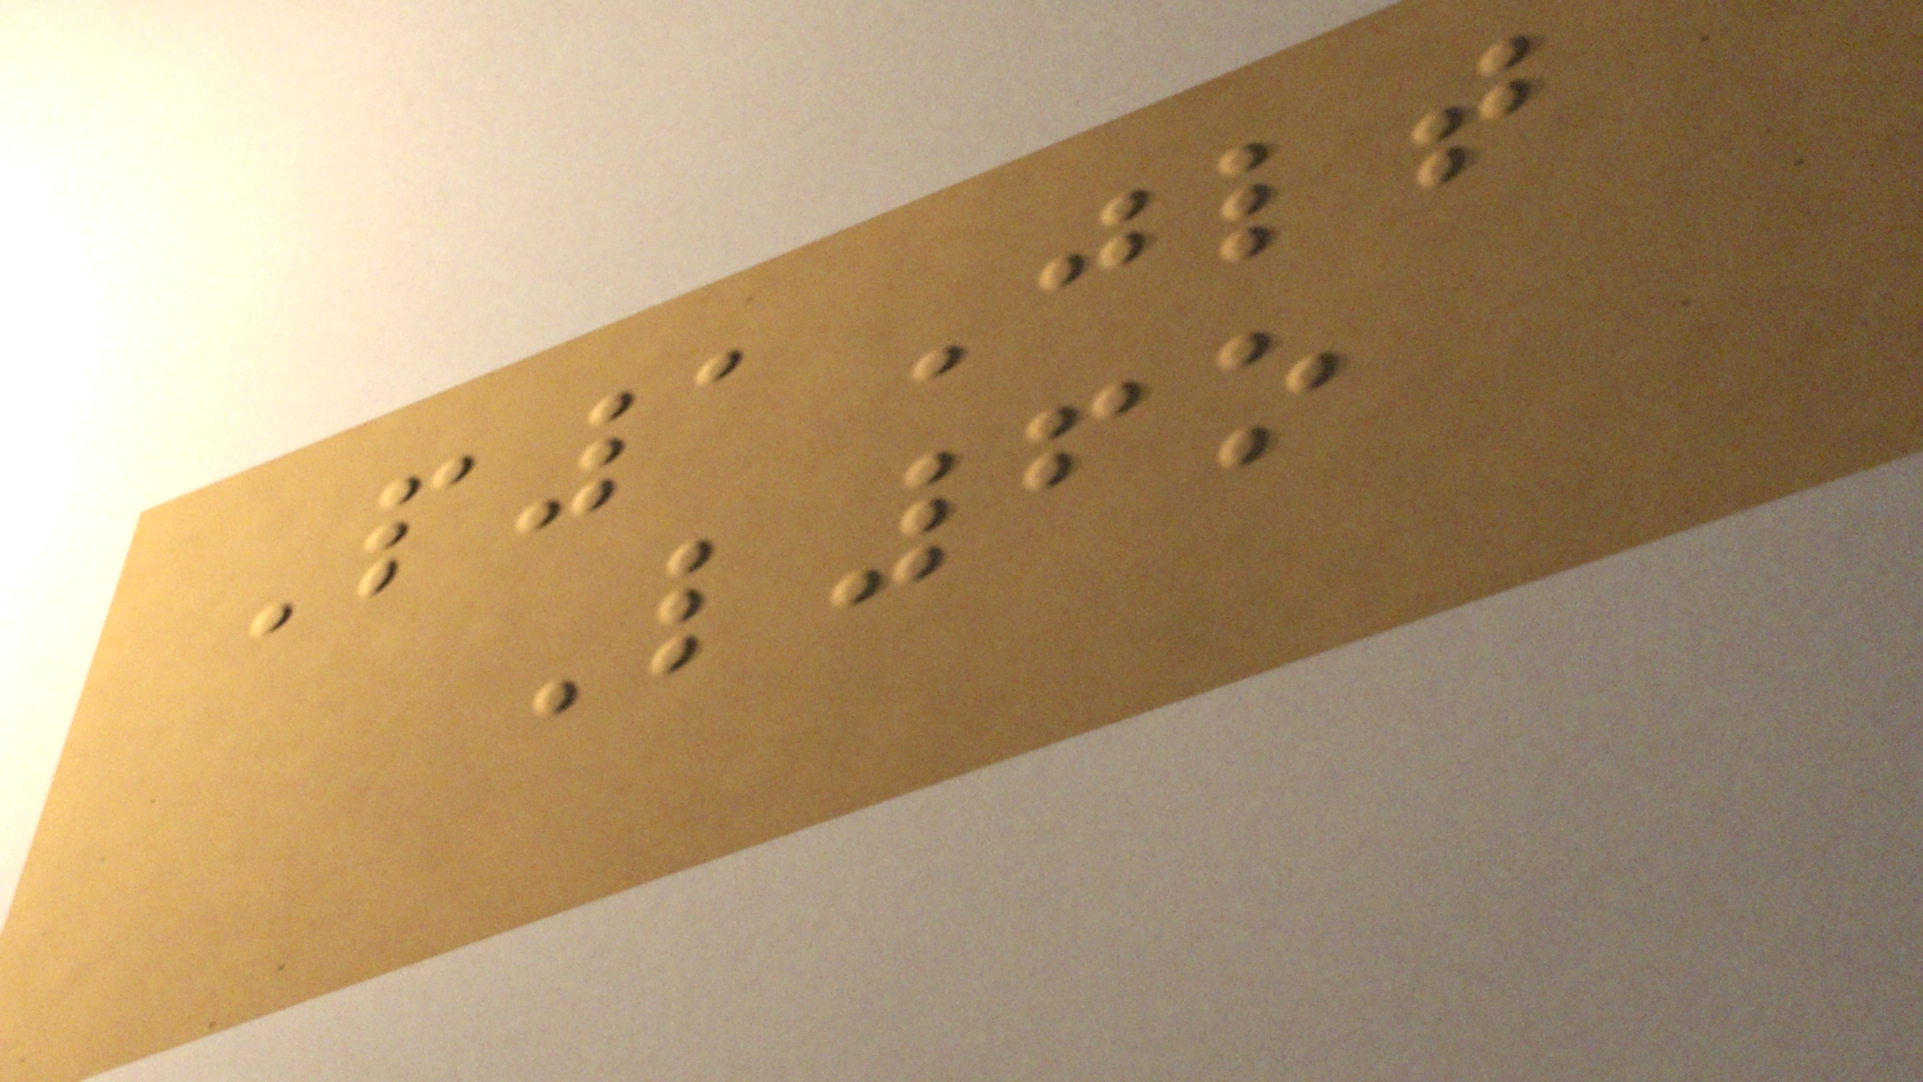P1Jlt
L6o
